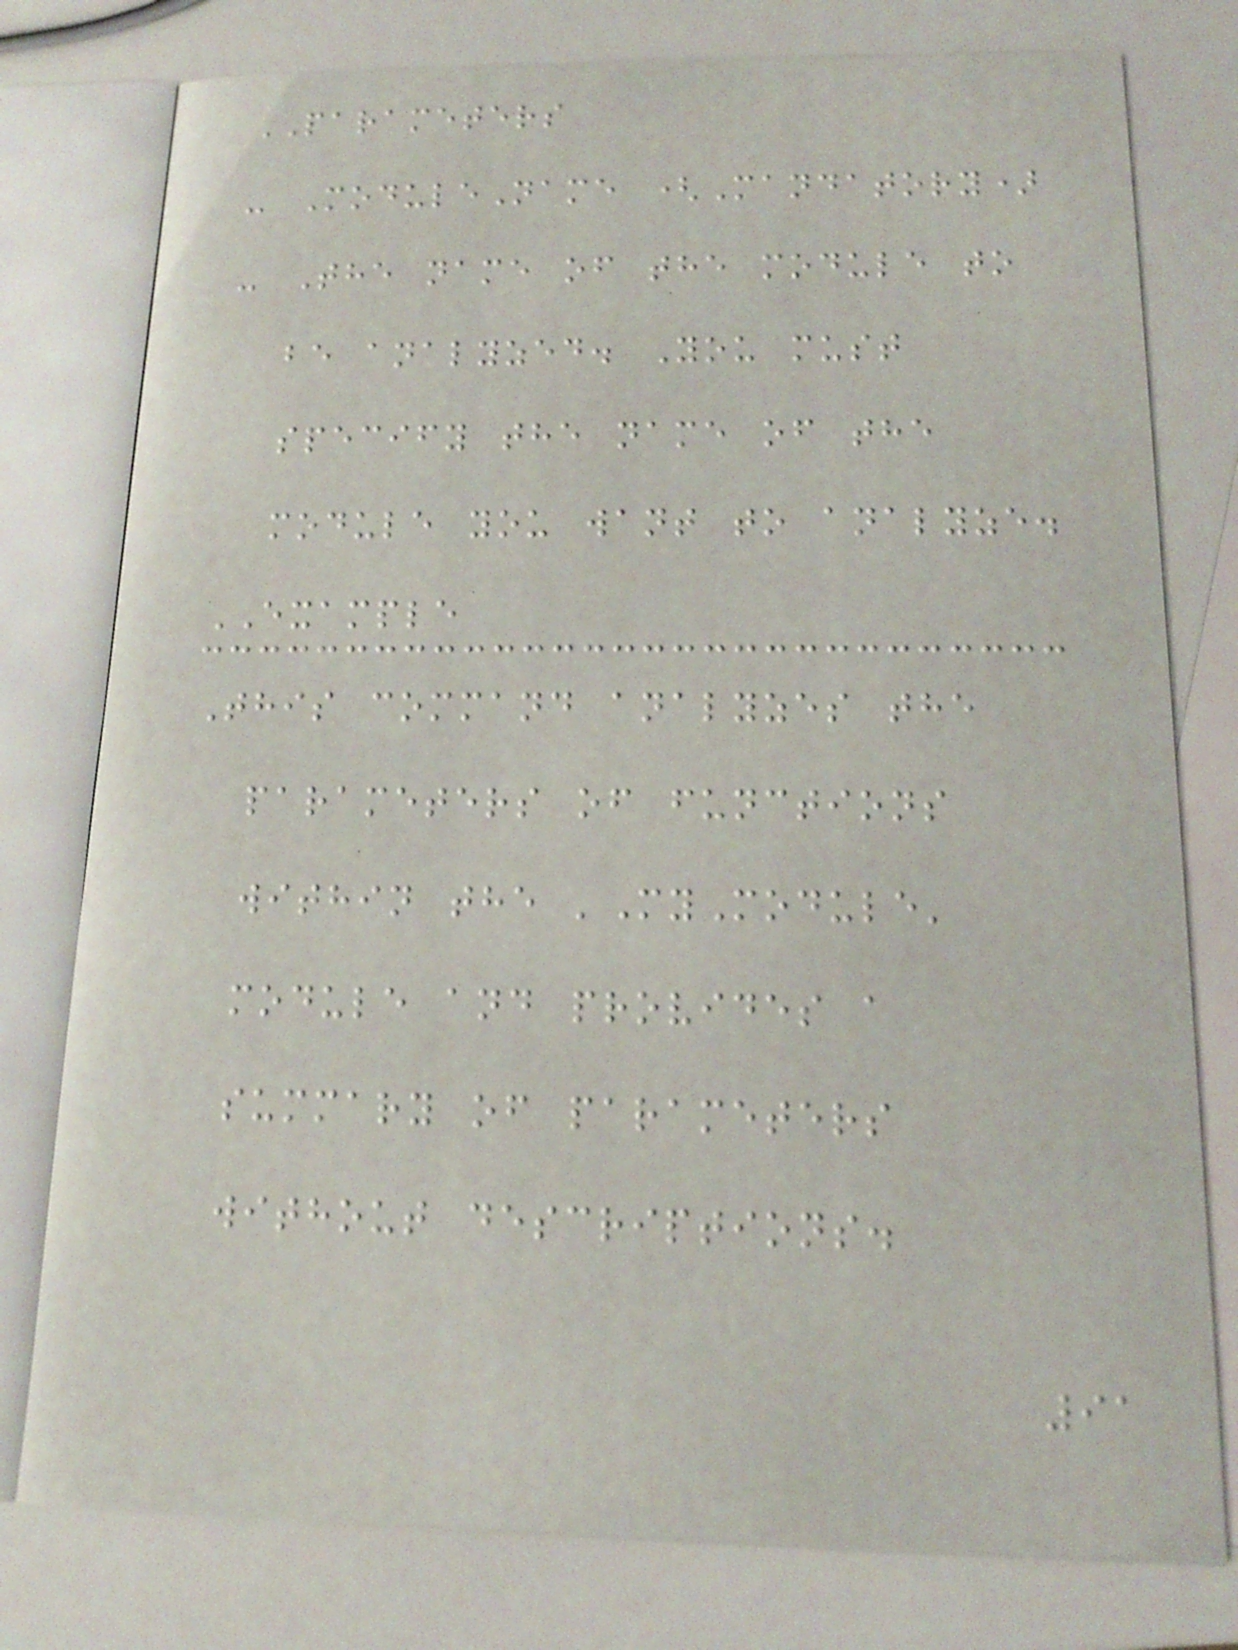PARAMETERS
- ModuleName (Mandatory)
- The name of the module to
be analyzed. You must
specify the name of the
module you want to analyze.
EXAMPLE
This command analyzes the
parameters of functions
within the 'MyModule'
module and provides a
summary of parameters
without descriptions.
91
